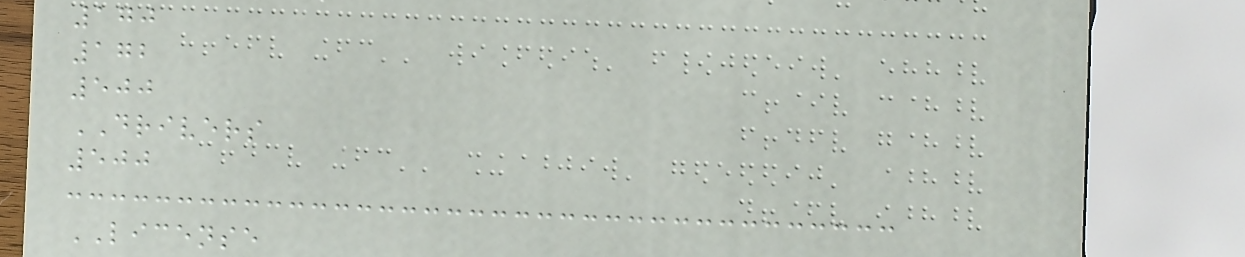170
172
500
DRIVERS
500
LICENSE
